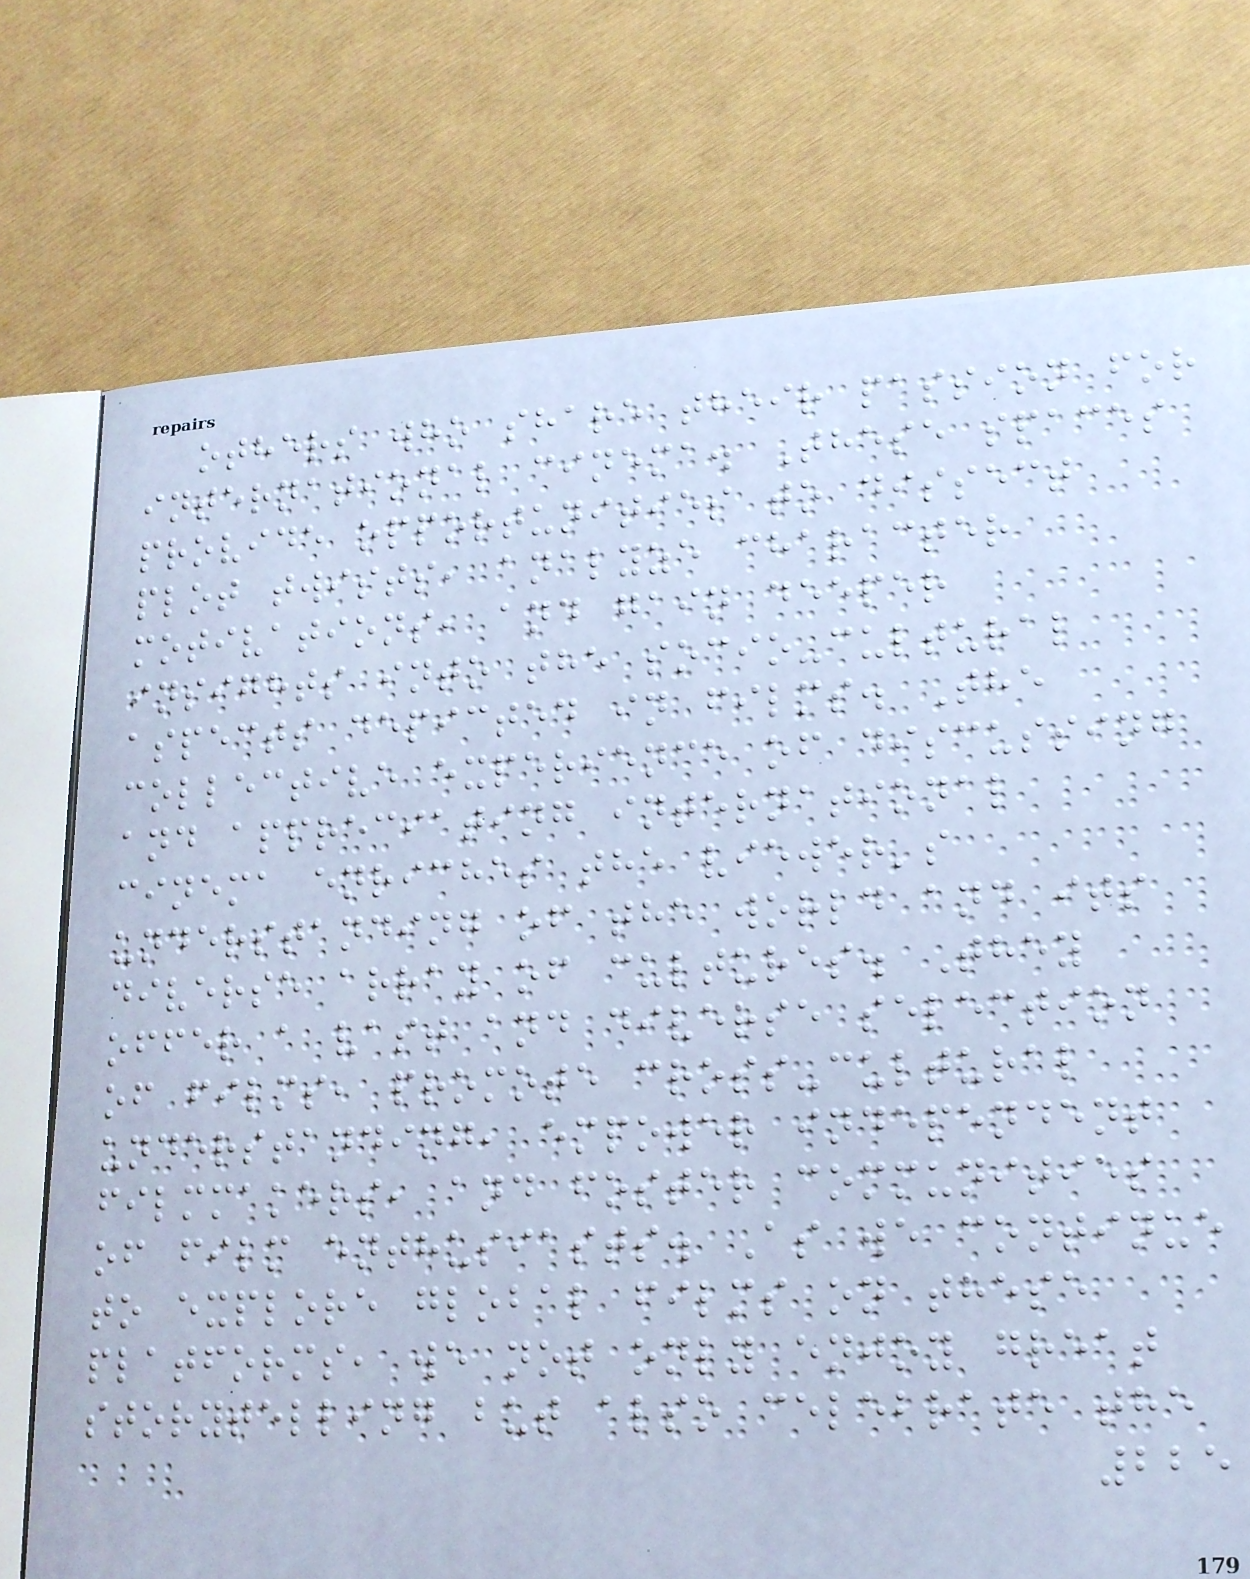others who share their passion for
international cinema. These spaces
provide opportunities to dissect
plot twists, analyze character
motivations, and gain deeper
insights into the socio-cultural
aspects depicted in films. The
collective experience of discussing
and appreciating international
cinema enriches the viewer's
understanding of the world and its
diverse array of cultures. They
offer a vast and diverse selection
of films, promote cross-cultural
understanding, empower independent
filmmakers, and foster communities
of film enthusiasts. As we continue
to explore global films on these
platforms, we not only enjoy great
storytelling but also celebrate the
225
